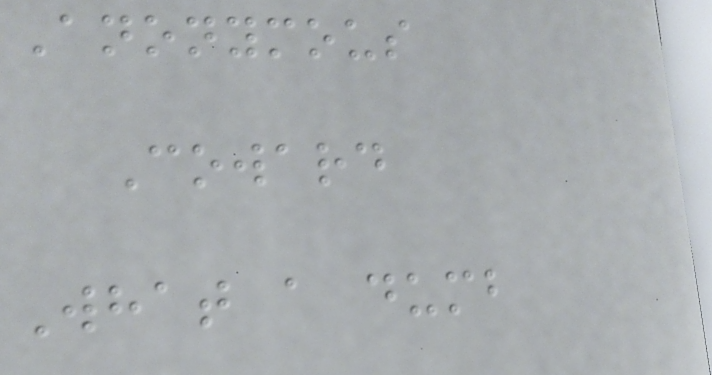Anonymous
Coward
What a dumb
